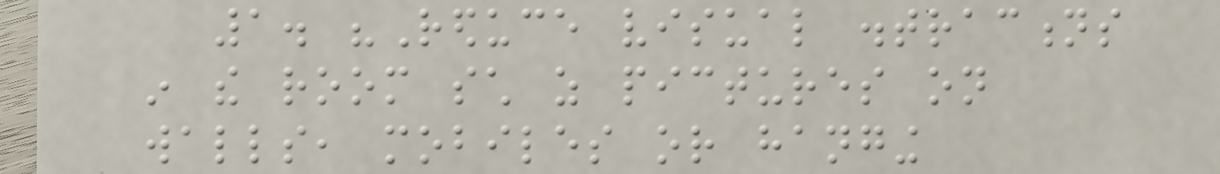1. "Reduce visual distractions
in the room such as pictures on
walls, mobiles or hanging
